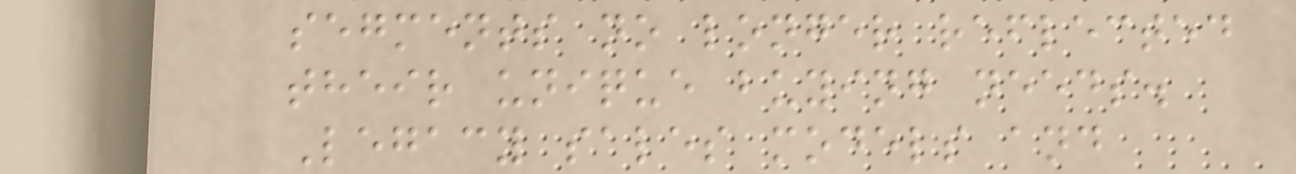segments no longer reflected
their unique buying needs.
Legacy sales models and
